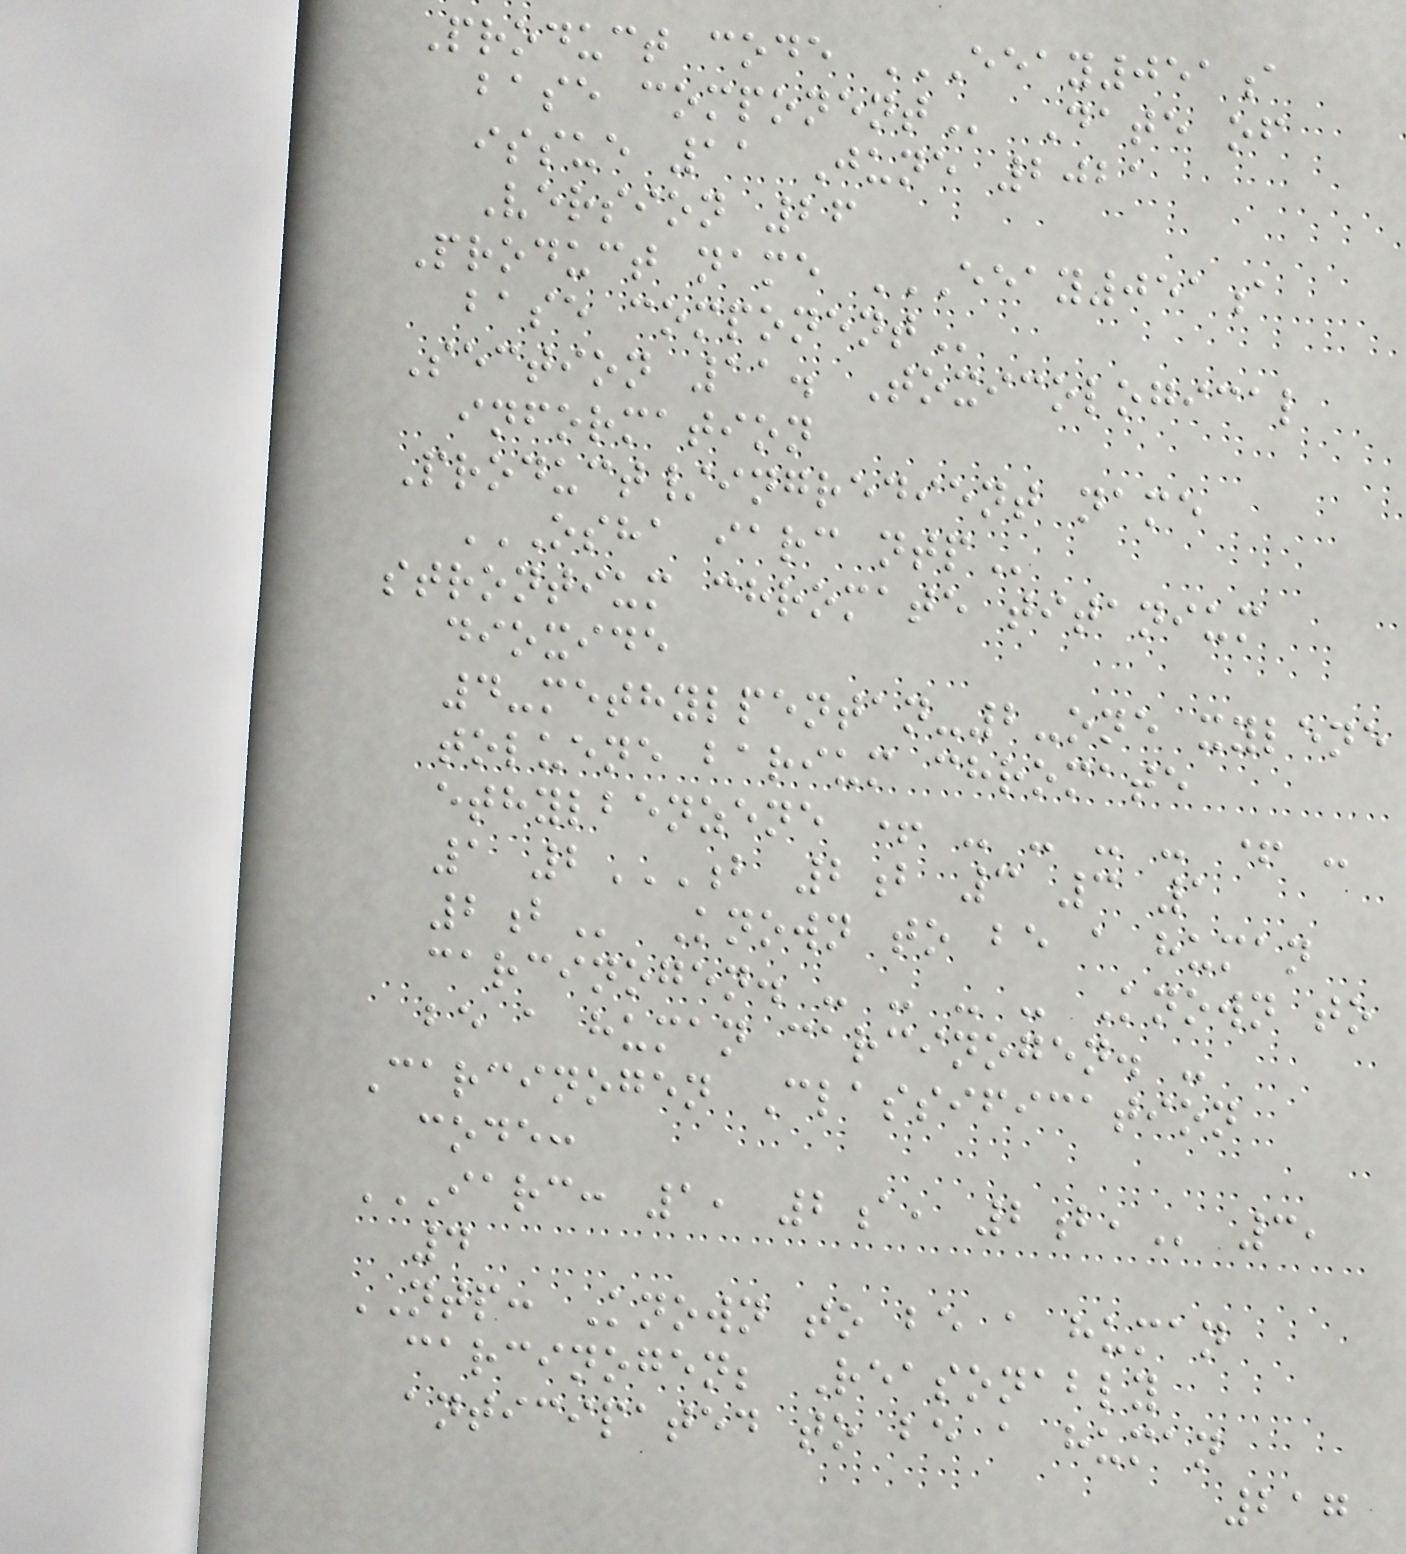Product code EEAY051A
BASE COMPONENT Date of
issue 11 June 2021
Version 26
Product name EEAY051A
BASE COMPONENT
Section 11. Toxicological
information
Product/ingredient name
OSHA IARC NTP
strontium chromate titanium
dioxide
4-methylpentan-2-one xylene
toluene barium chromate
ethylbenzene + - - - - + -
1 2B 2B 3 3 1
2B Known to be a human
carcinogen. - - - - Known to
be a human carcinogen. -
Carcinogen Classification
code:
IARC: 1, 2A, 2B, 3,
4
NTP: Known to be a human
carcinogen; Reasonably
anticipated to be a human
217
